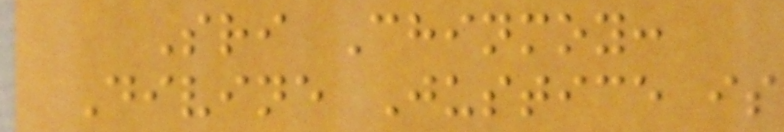Sri Chinmoy:
Divine Justice is
